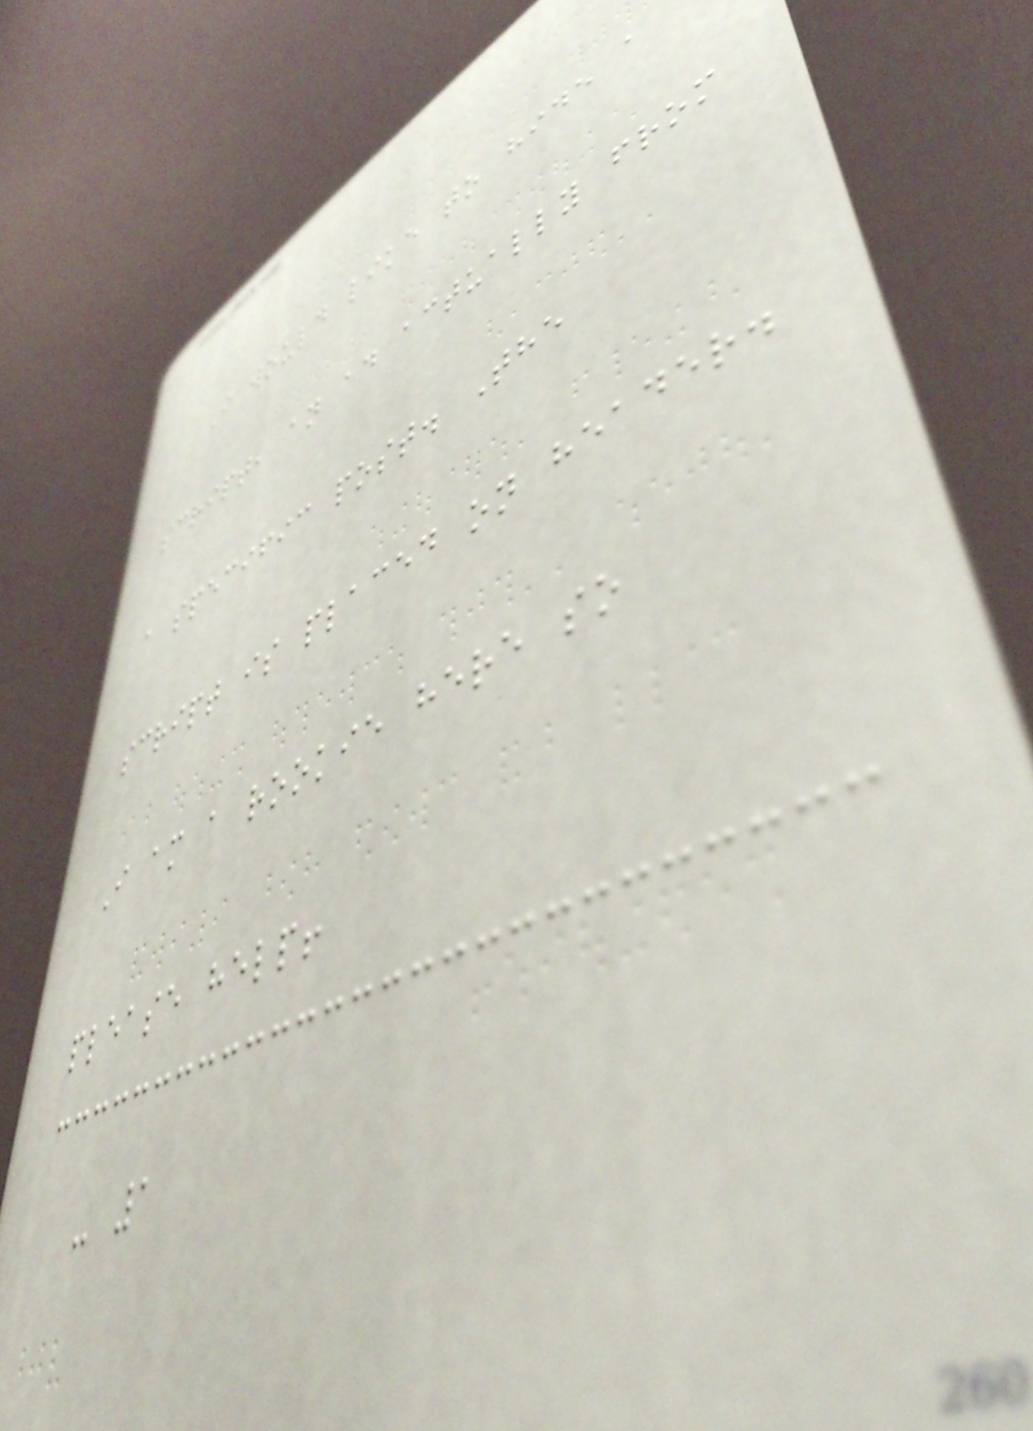I would like to hide a
script, an ad actually from
a specific post. The
script is placed on header.
I am a rookie here so
please help!
- 1
